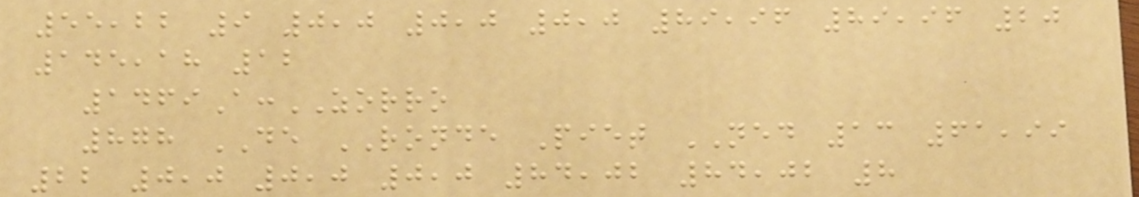55,22 9 0,0 0,0 0,0 89,96 89,96 20
145,18 12
1469A:ZORRO
878 DE RONDE Piet NED 13 61,99
22 0,0 0,0 0,0 84,02 84,02 8
